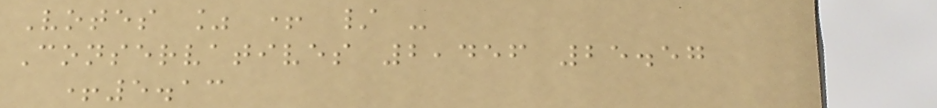Votes % + / -
Conservatives 2,456 25.57
+5.13
